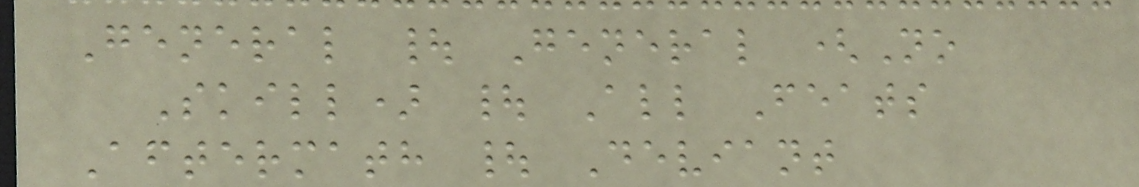General | General (No
Skill) | All Feats
Aftermath | Deviant
